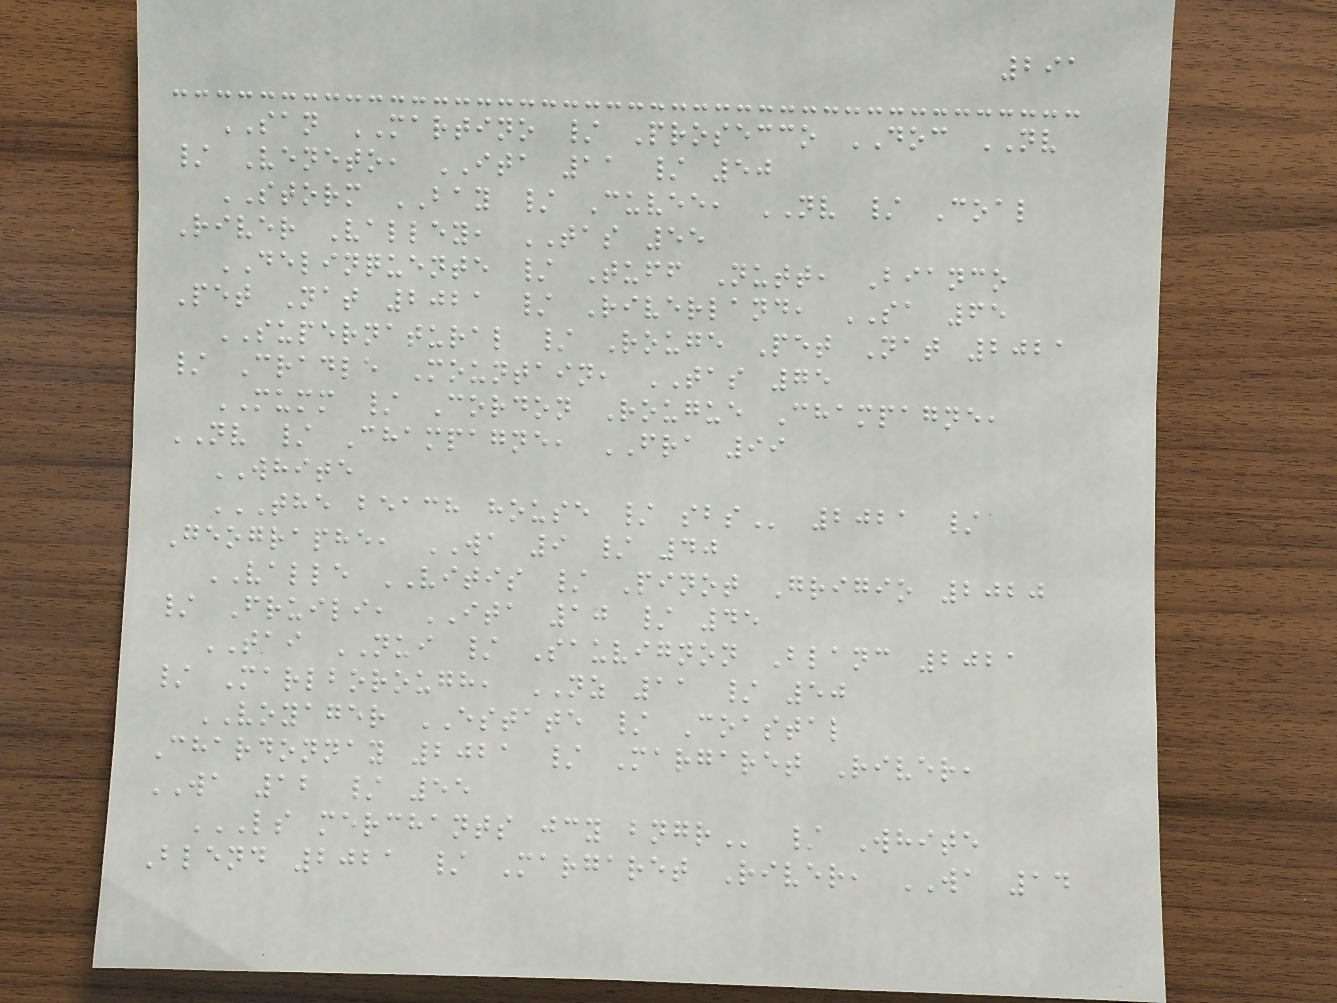291
SAN MARTINO / Prosecco DOC NV
/ Veneto, ITA 11 / 50
STORM BAY / Cuvee, NV / Coal
River Valley, TAS 55
DELINQUENTE / Tuff Nutt, Bianco
Pet Nat 2021 / Riverland, SA 65
SUPERNATURAL / Rouge Pet Nat 2021
/ Cradle Mountain, TAS 75
MUMM / Cordon Rougue Champagne,
NV / Champagne, FRA 99
WHITE
THE BEACH HOUSE / SBS 2021 /
Geographe, WA 9 / 40
VALLE VITIS / Pinot Grigio 2020
/ Fruili, ITA 10 / 45
TAI NUI / Sauvignon Blanc 2021
/ Marlborough, NZ 11 / 50
VOYAGER ESTATE / Coastal
Chardonnay 2021 / Margaret River,
WA 12 / 55
LS MERCHANTS JCY BNGR / White
Blend 2021 / Margaret River, WA 14
